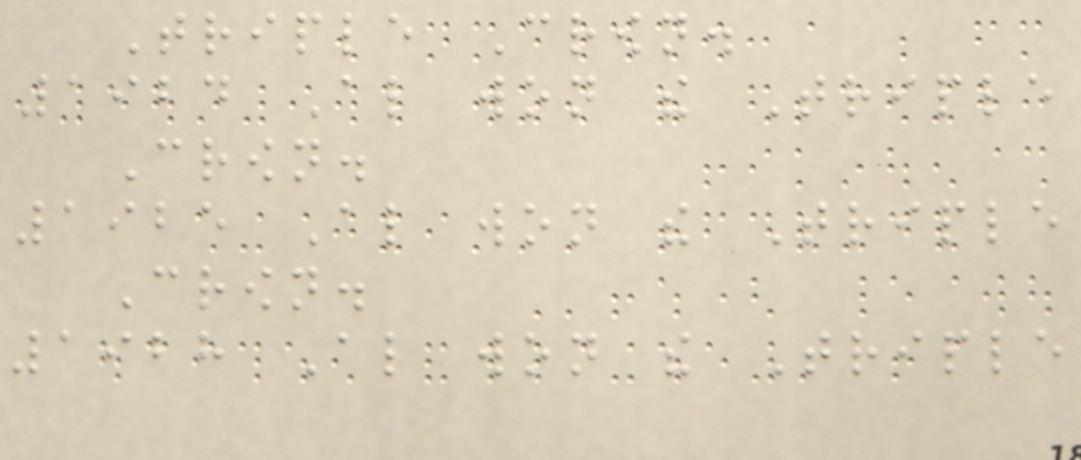Triple Crown.
1924 Also won the Triple
Crown.
1925 Also won the Triple
Crown.
1928 Also won the Triple
